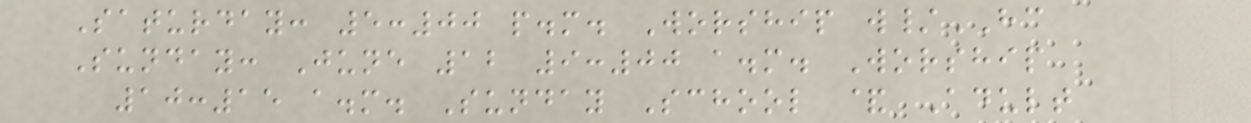Saturday: 5:00 p.m. Worship w/HC
Sunday: June 12 9:00 a.m. Worship
10:15 a.m. Sunday School & Adult
